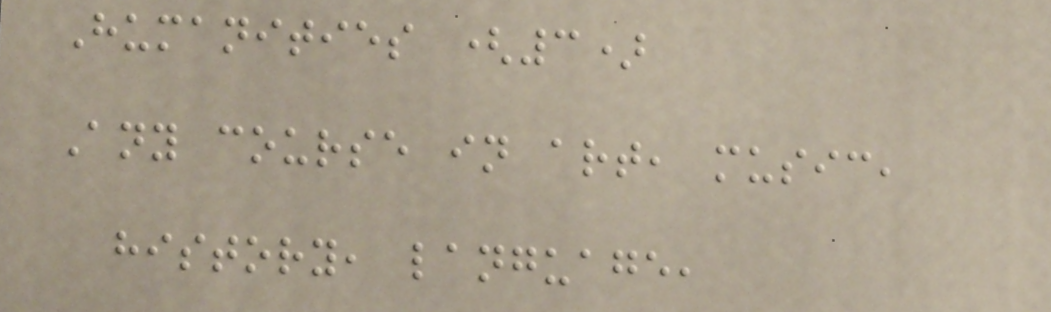Humanities (3)
Any course in art, music,
history, language,
